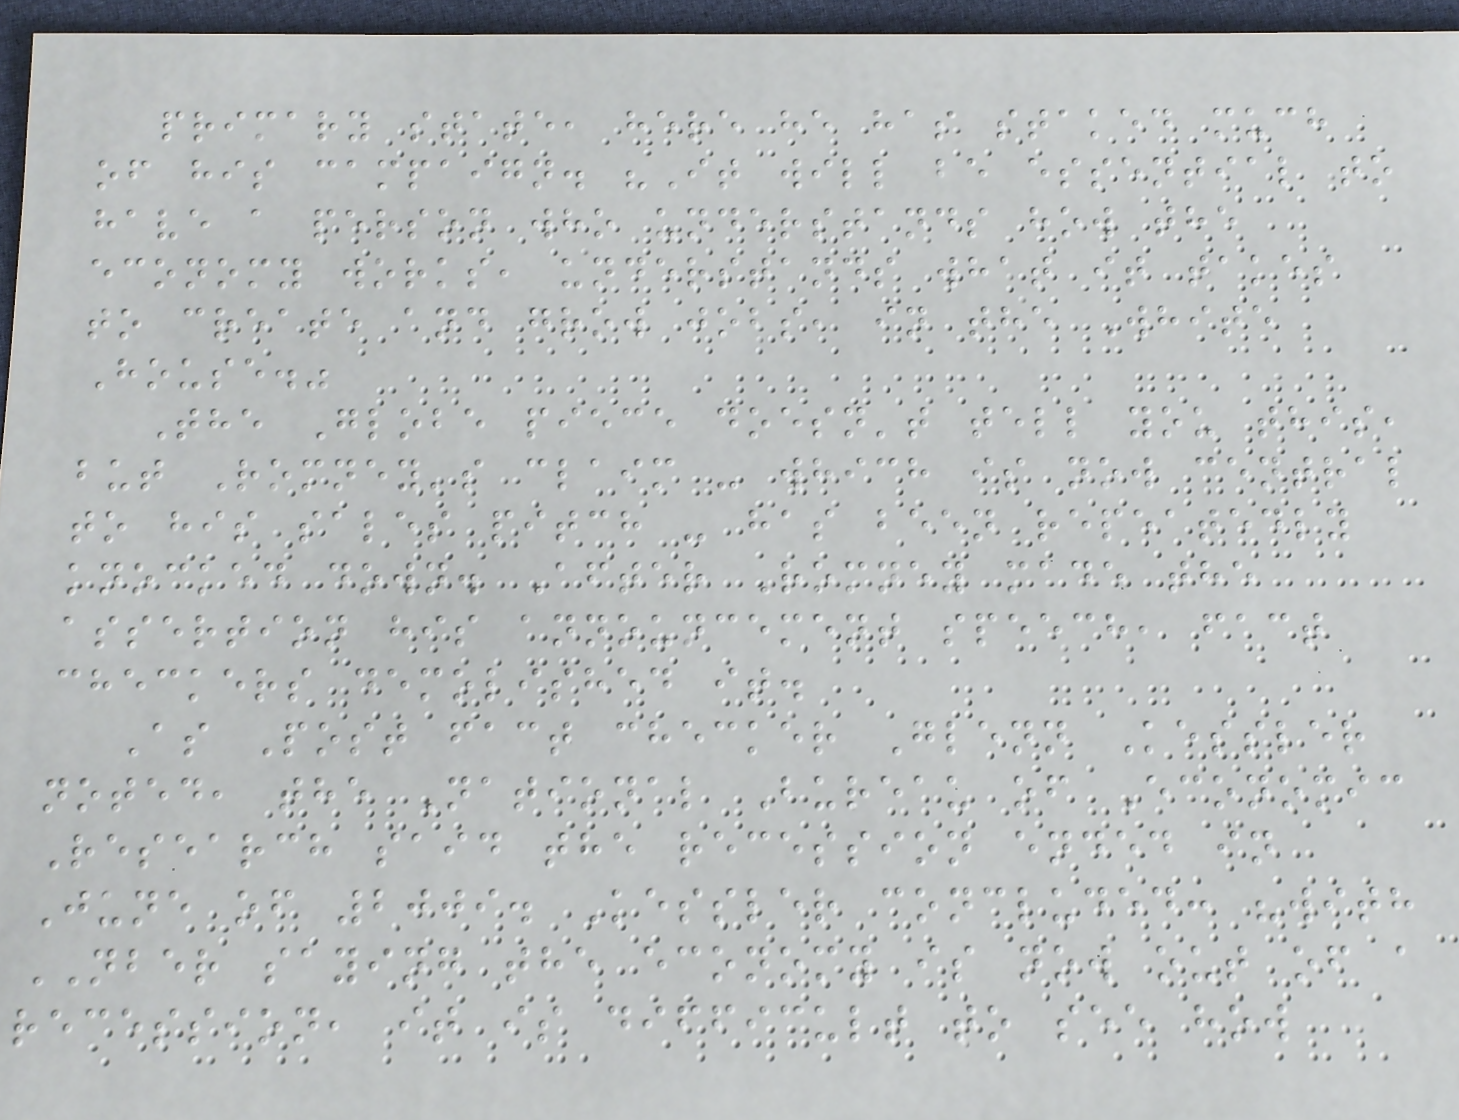primary state, here he has staked much
of his campaign. "It will be essential to
have a person who understands how the
economy works, understands what it takes
to create and grow jobs, in the White
House."
The Globe piece doesn't tell you this,
but Romney's claim - which is now central
to his sales pitch - has been repeatedly
knocked down. After Romney made the
assertion his announcement speech, fact
checkers demolished it.
As Post fact checker Glenn Kessler
noted, the National Bureau of Economic
Research said the recession ended in
June of 2009. Kessler concluded: "with
NBER saying the economy is now out of a
recession, it is difficult to see how
